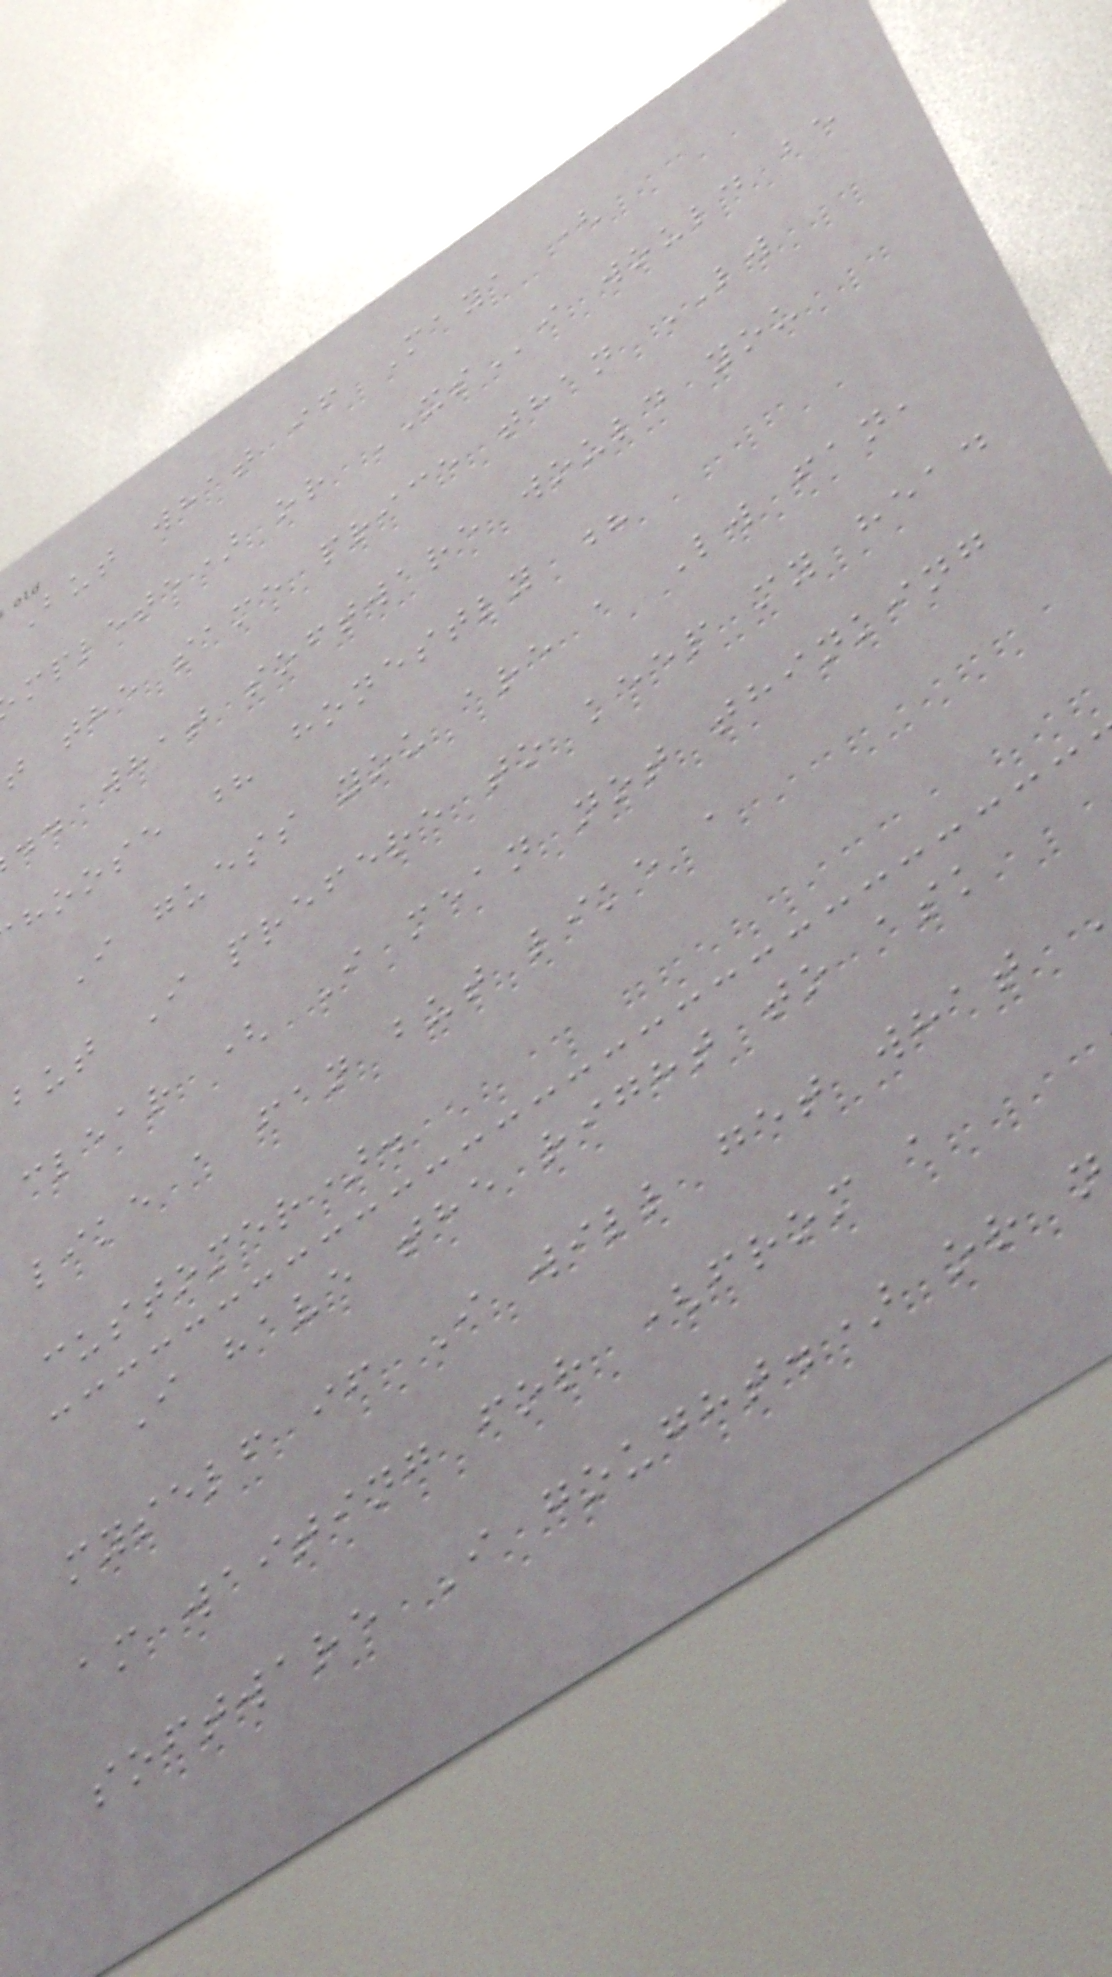But what if Maya (
mplete) or XSi would be
t the same price than LW
.. what software would you
hoose ? honestly ?
I guess you are a Lw fan,
but I prefere to keep my head
clear ( I mean not thinking
like a fan but like a
customer).
I have the right to ask
myself if I will get what
am waiting for (from a
software I gought.) or n
